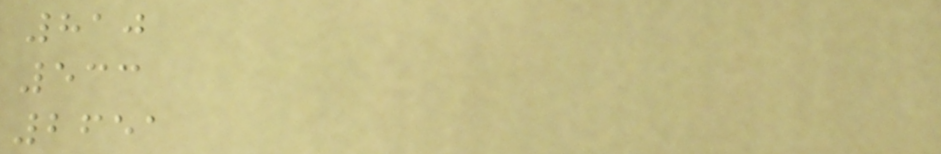810
533
2651
